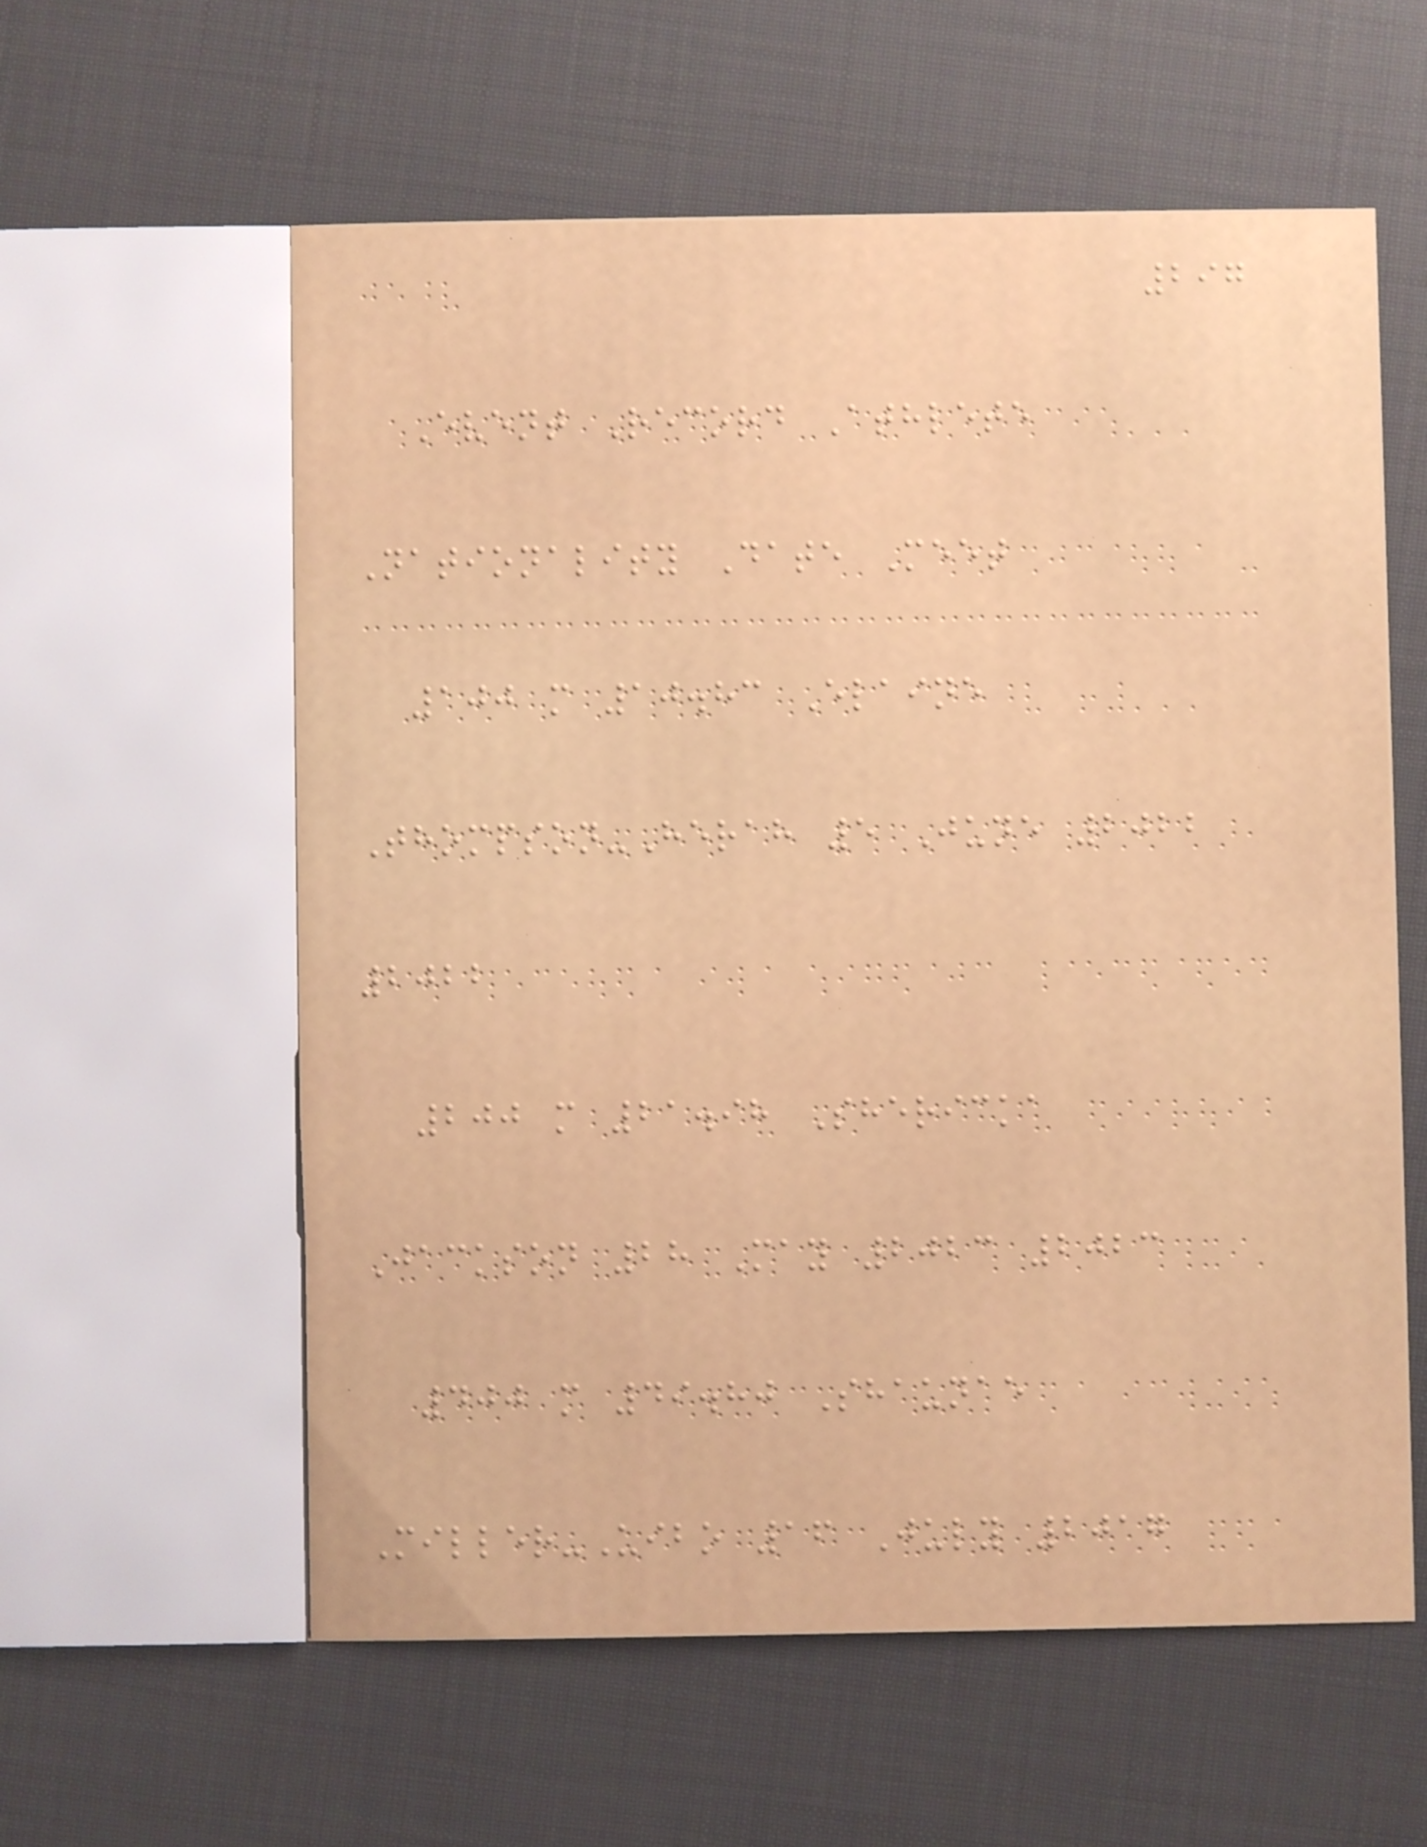297
Event Record Athlete
Nationality Date Meet
100 m 10.83 Elaine
Thompson-Herah 5 June 2022
2022
200 m 21.98 Shericka
Jackson 28 May 2023 2023
400 m 49.80 Shaunae
Miller-Uibo 16 July 2017
